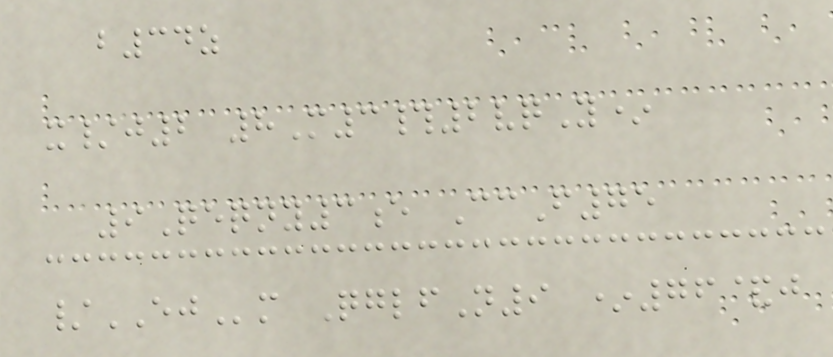b34z
x/j2 8M3#2vqY*
9Qeqny3e CcF75
/EJm QglfN9 *76&j
